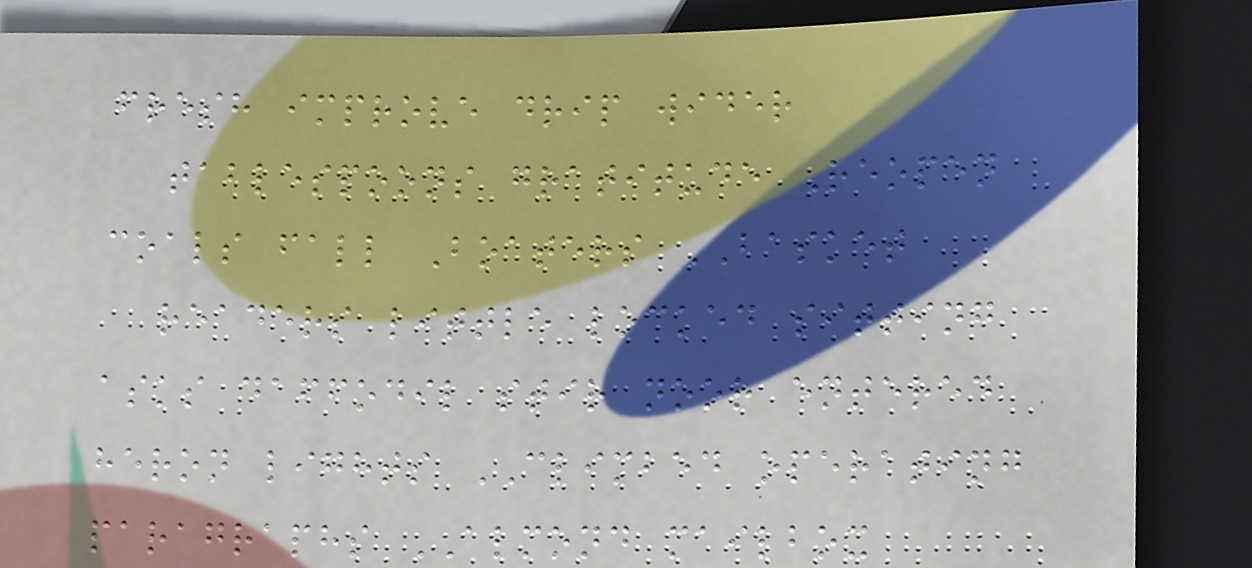fresh improve drip wider
tablespoons gratitude Reopen
coals fall Boaters BASKET
readers little locked sitting
asks daffodil stir noor entered
heron lights CLIMBED operating
paragraphs ALMOND mailbox
